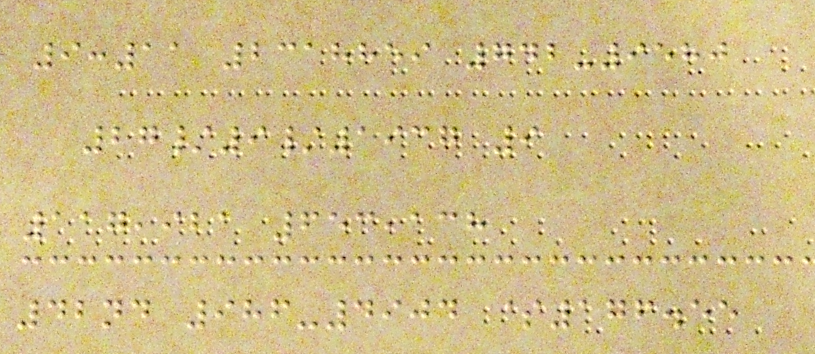9:11 2318859 742-9580
27/9/1937 9
117,921 653,138
42nd 986-4904 $176.55
